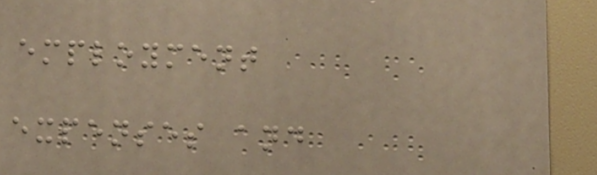employment
expenses and
